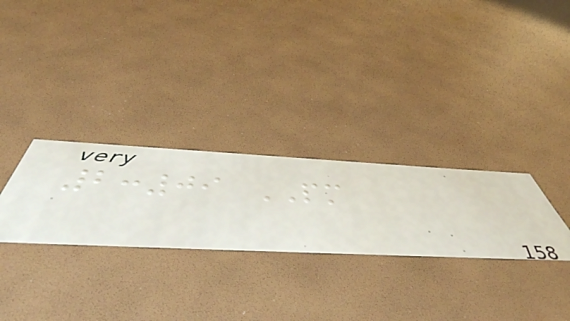2:09 PM
